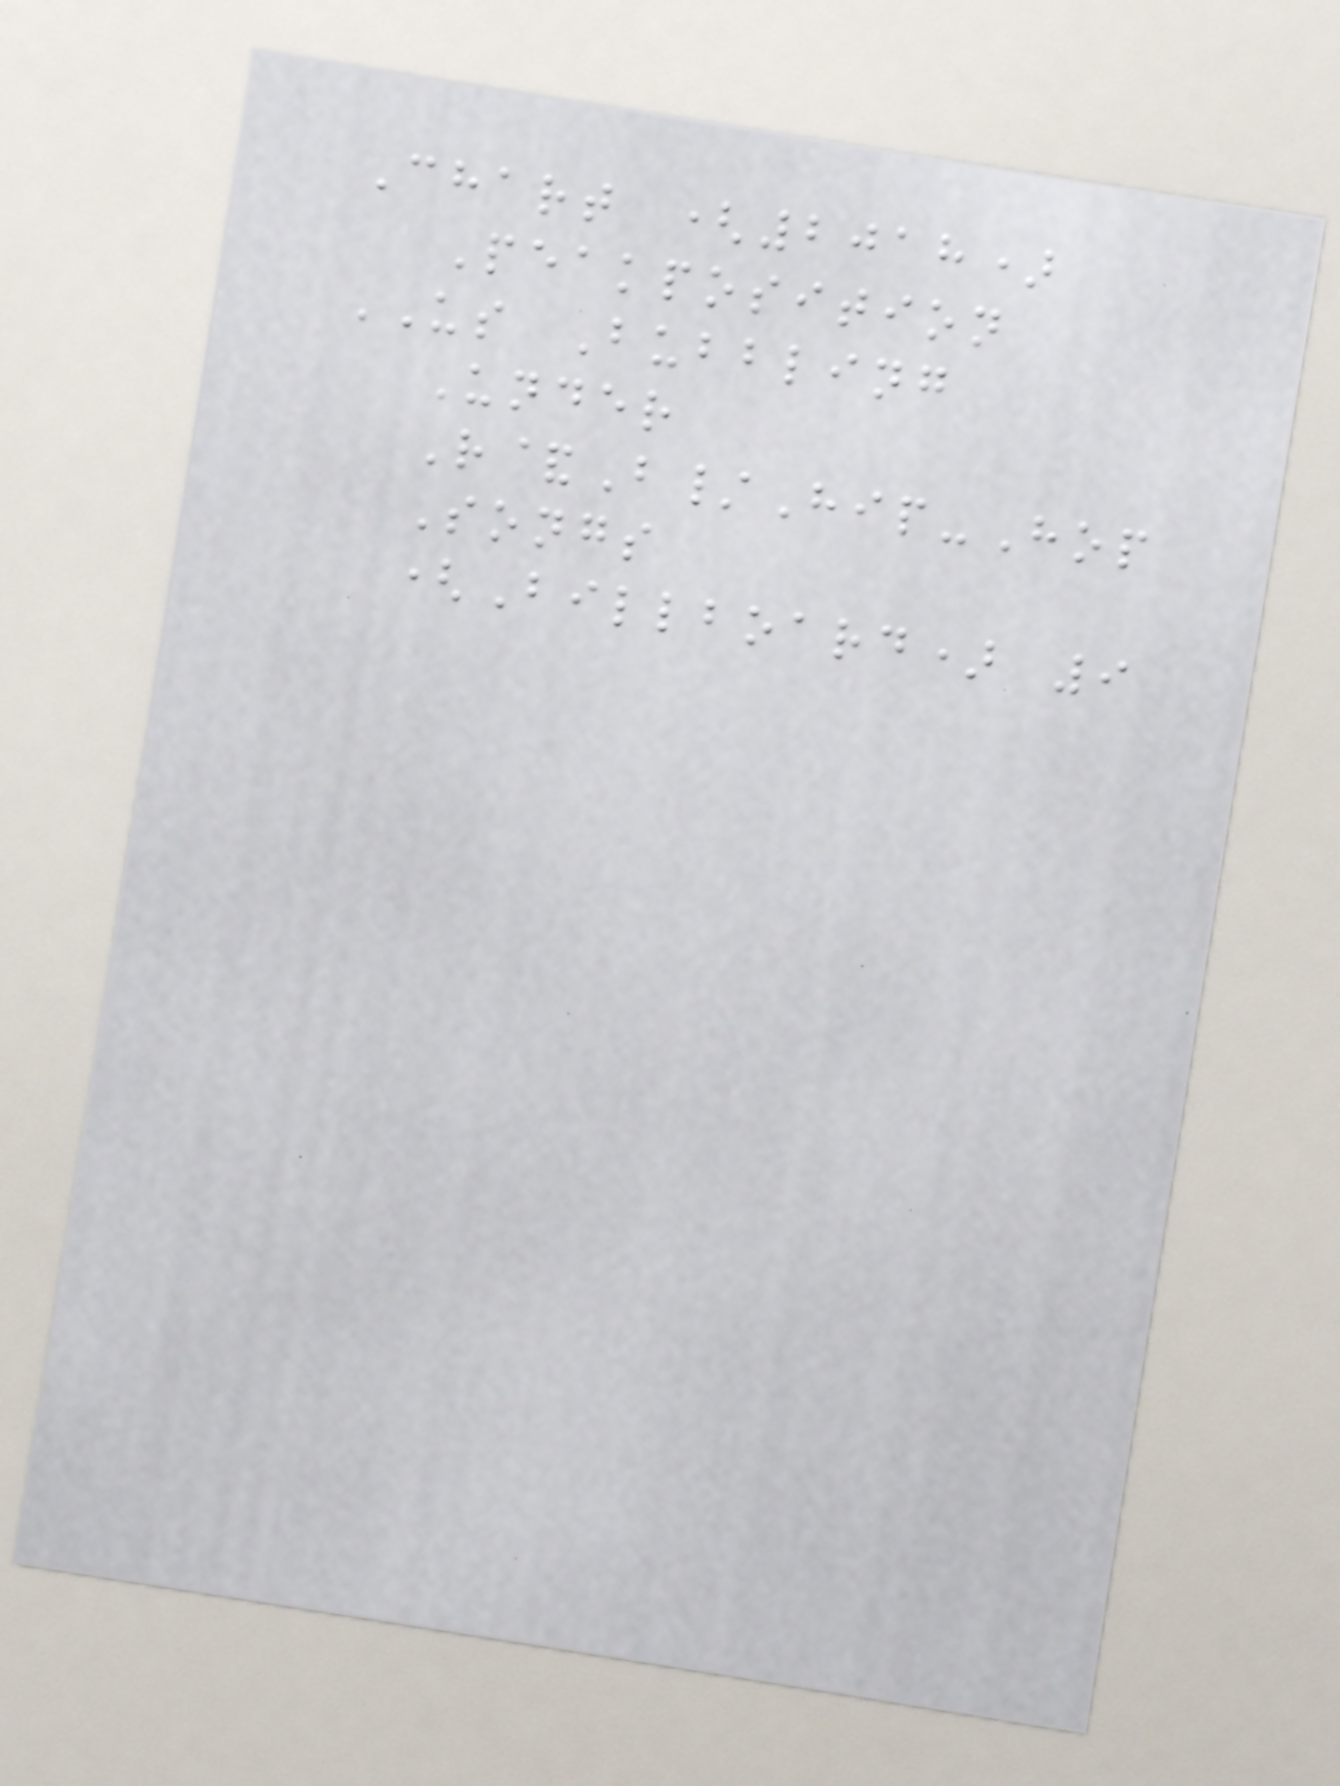Chart (2018)
Peakposition
US Bubbling
Under
R&B/Hip-Hop
Songs
(Billboard) 9
